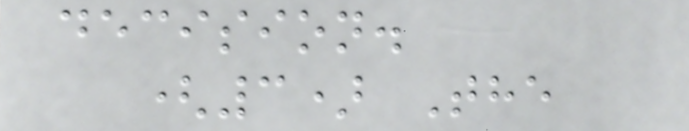decision.
(3) The
